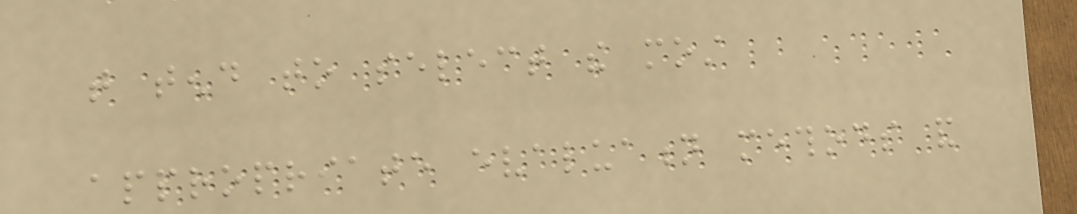that tend to select the most
appropriate evaluation methods and
